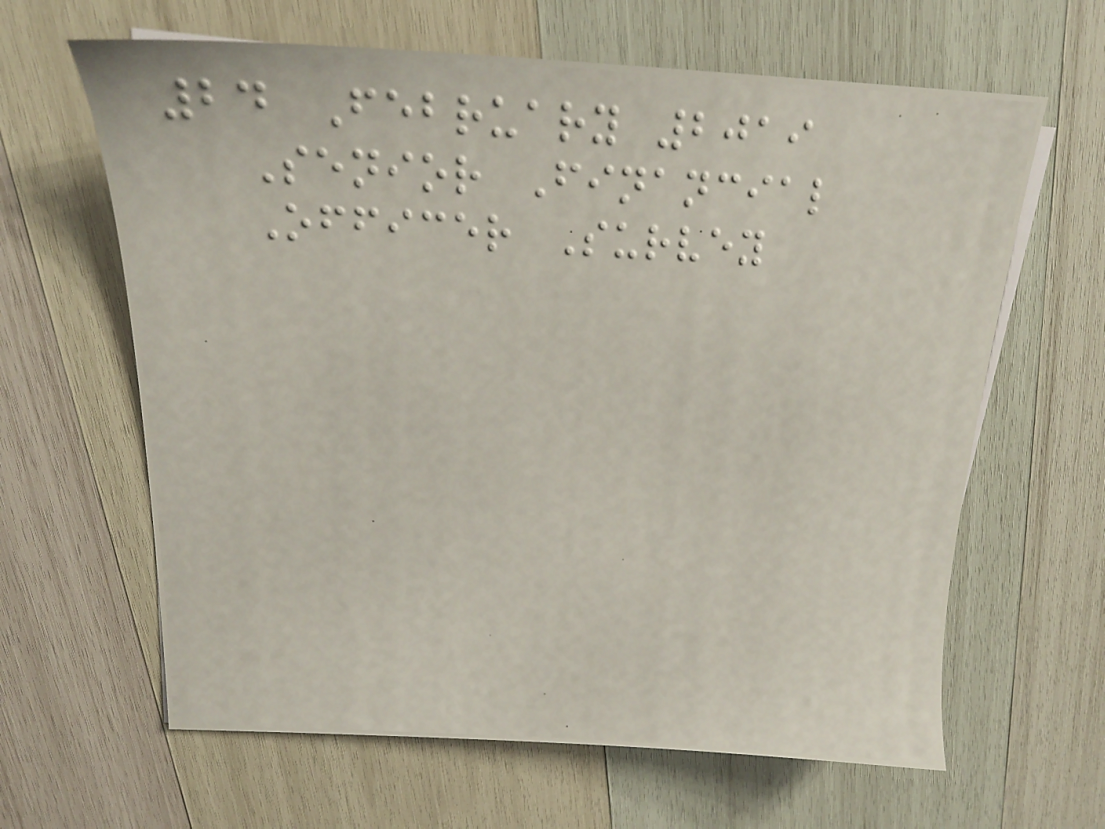24 February 2019
Senior Financial
Officer Survey
